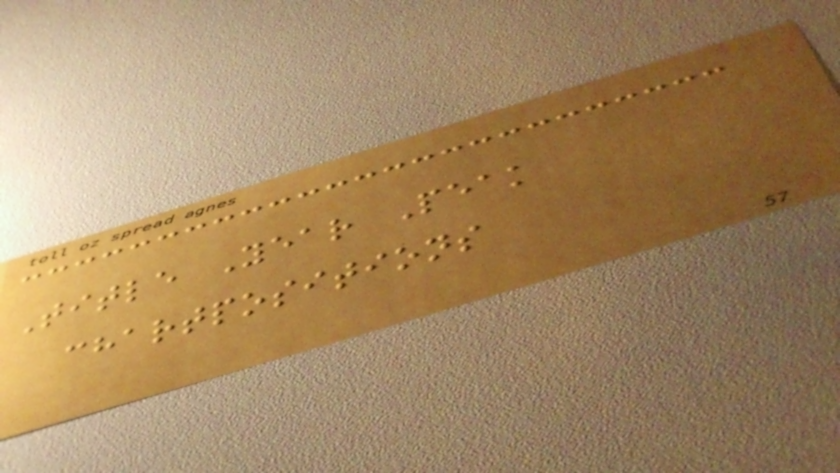Title Year Peak
chartpositions
